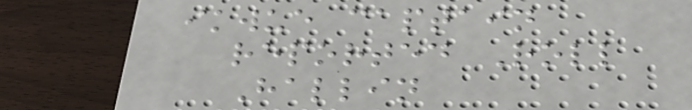ikwue captain
reported Roll
Hallin
